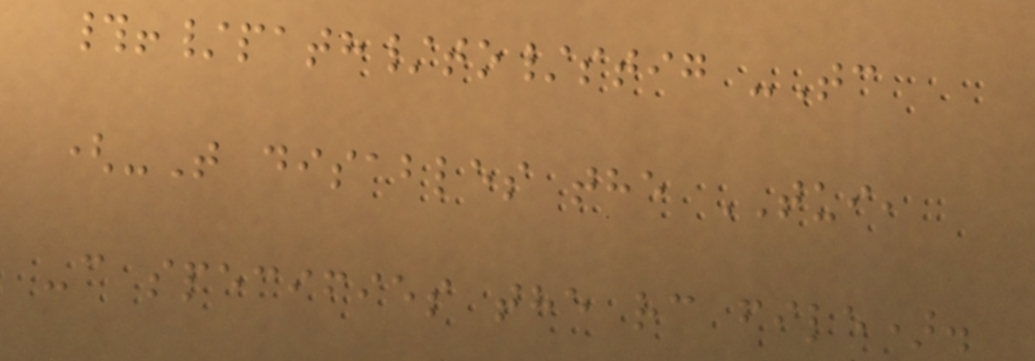#!/path/to/stig -Tc
(-T disables the TUI,
-c specifies the rc file).
